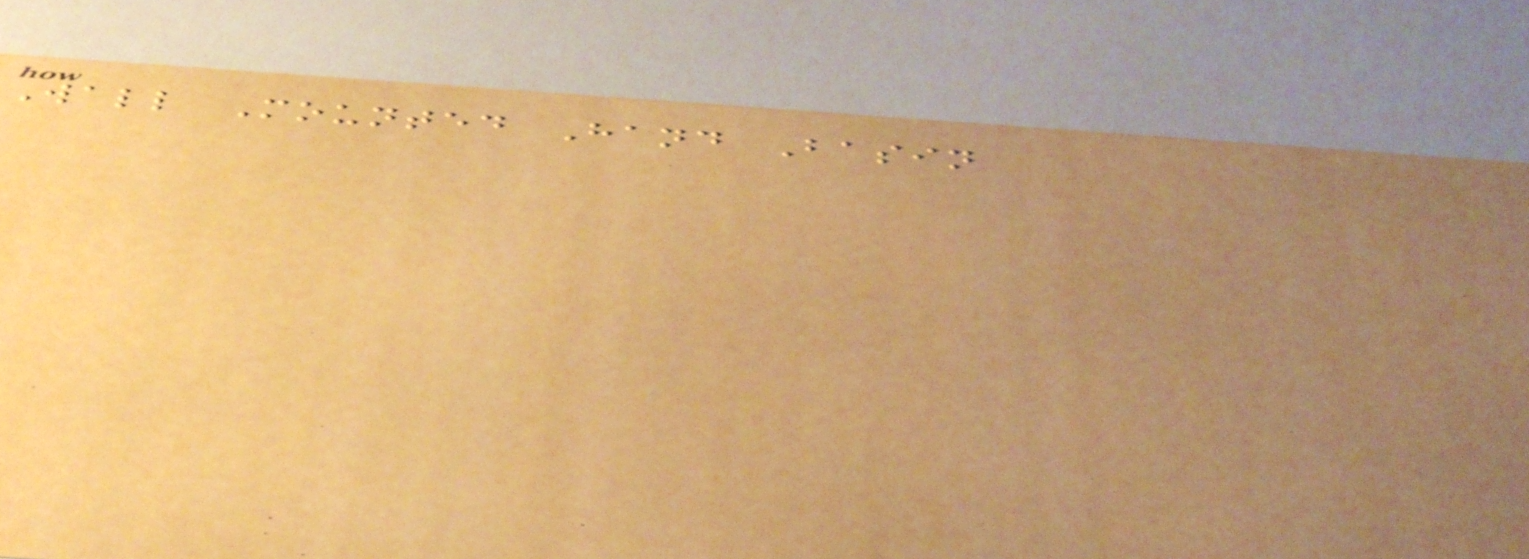Wall Mounted Hand Basin
